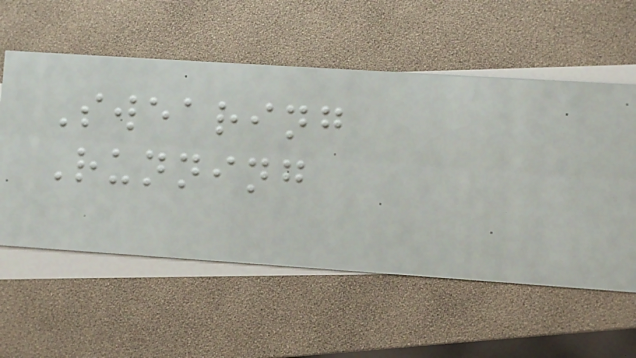Swearing
Running
